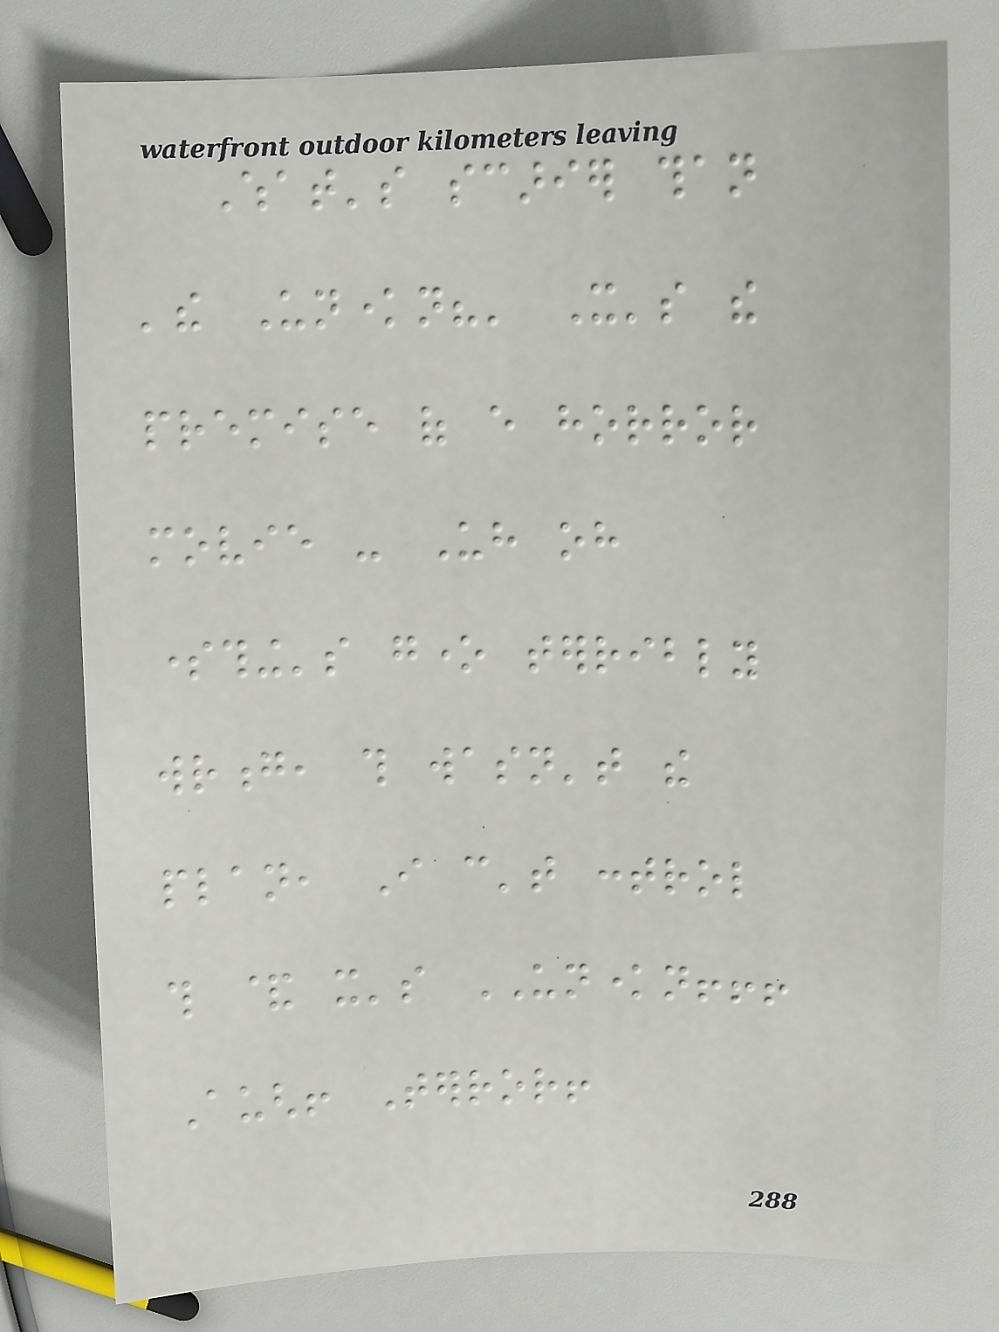What's scarier than
'the Unknown?' It's the
premise of every horror
movie - Uh oh
something's gone terribly
wrong, this wasn't the
plan, I can't control
this & it's UNKNOWN!!!
Augh! Terror!
